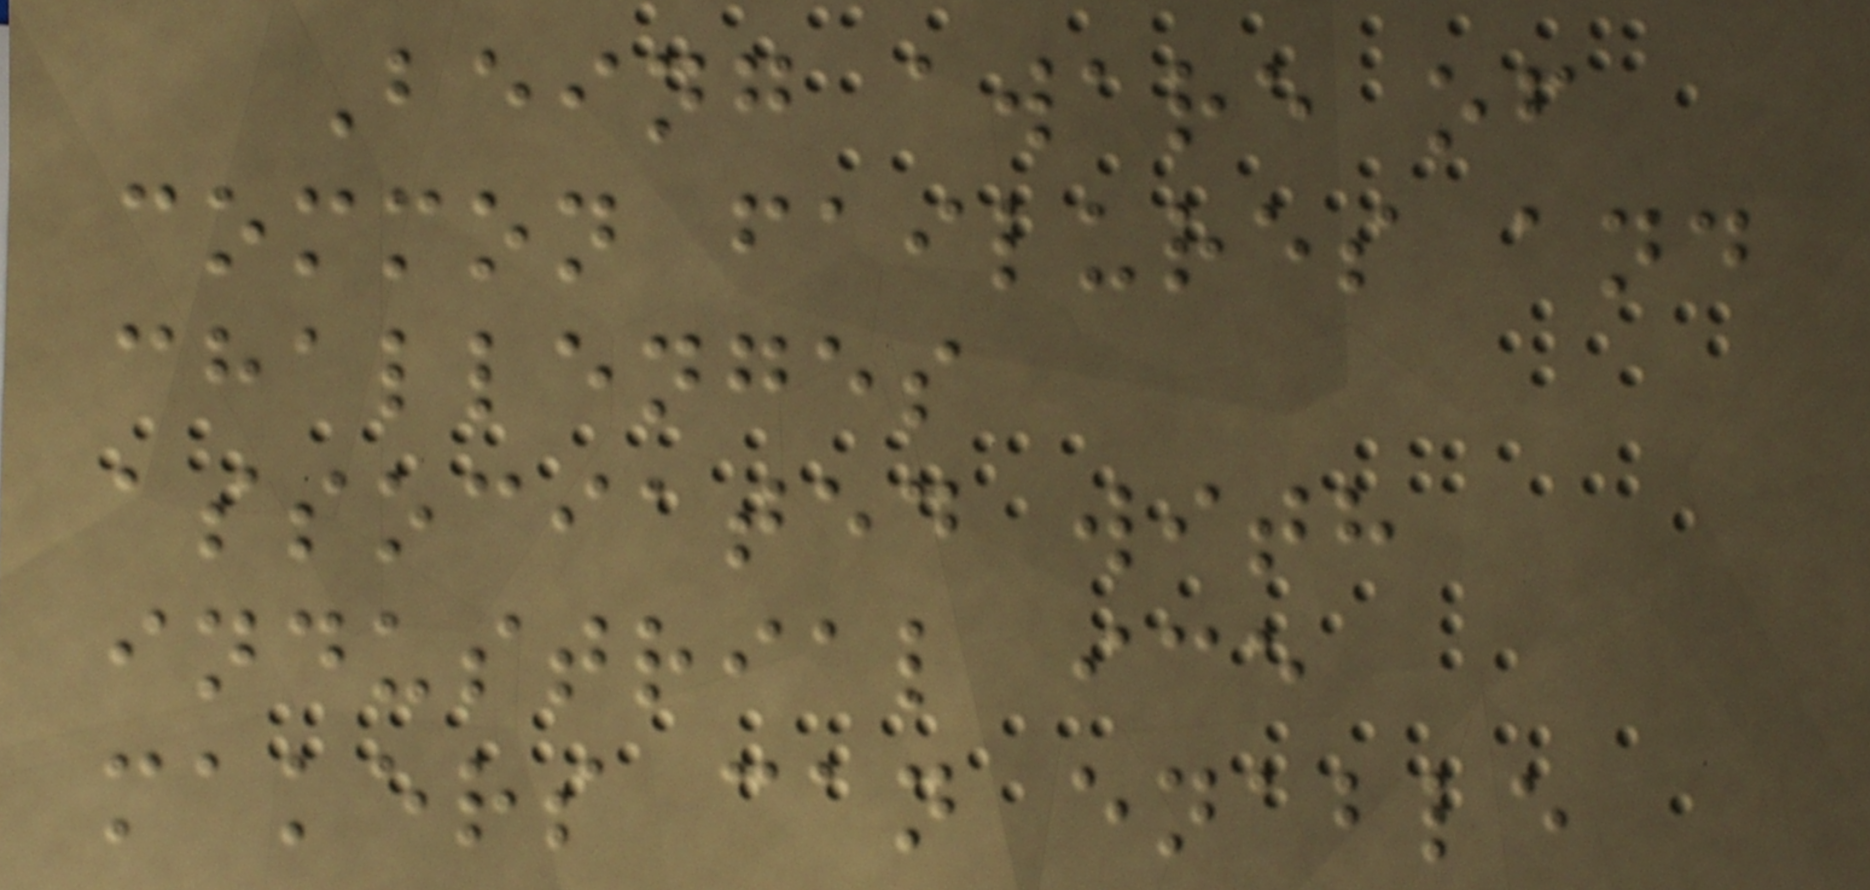Being aware of
common failures and
challenges
associated with
industrial ice
makers can enable
